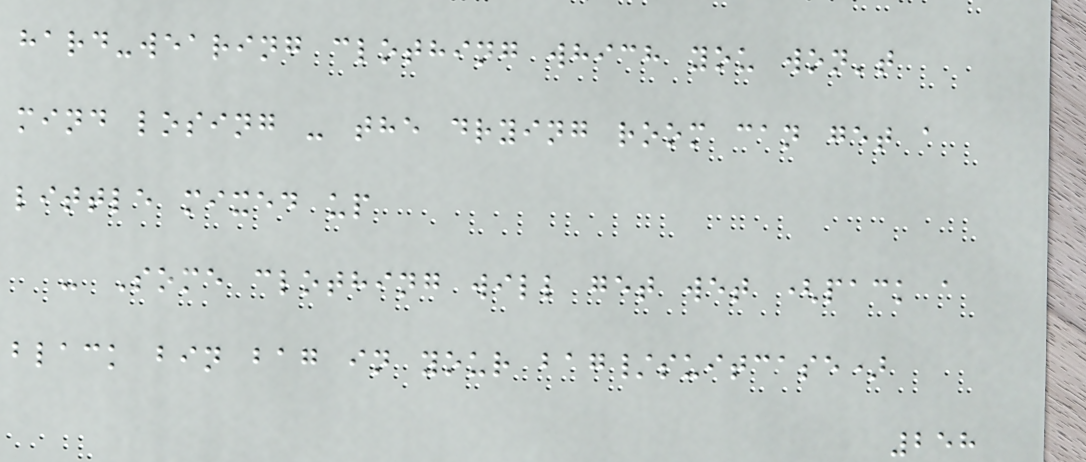hard-wearing clothing which you won't
mind losing - the drying room can get a
little mixed up
- Some clothing will get wet (pack a
black bin bag in your bag/suitcase)
258
